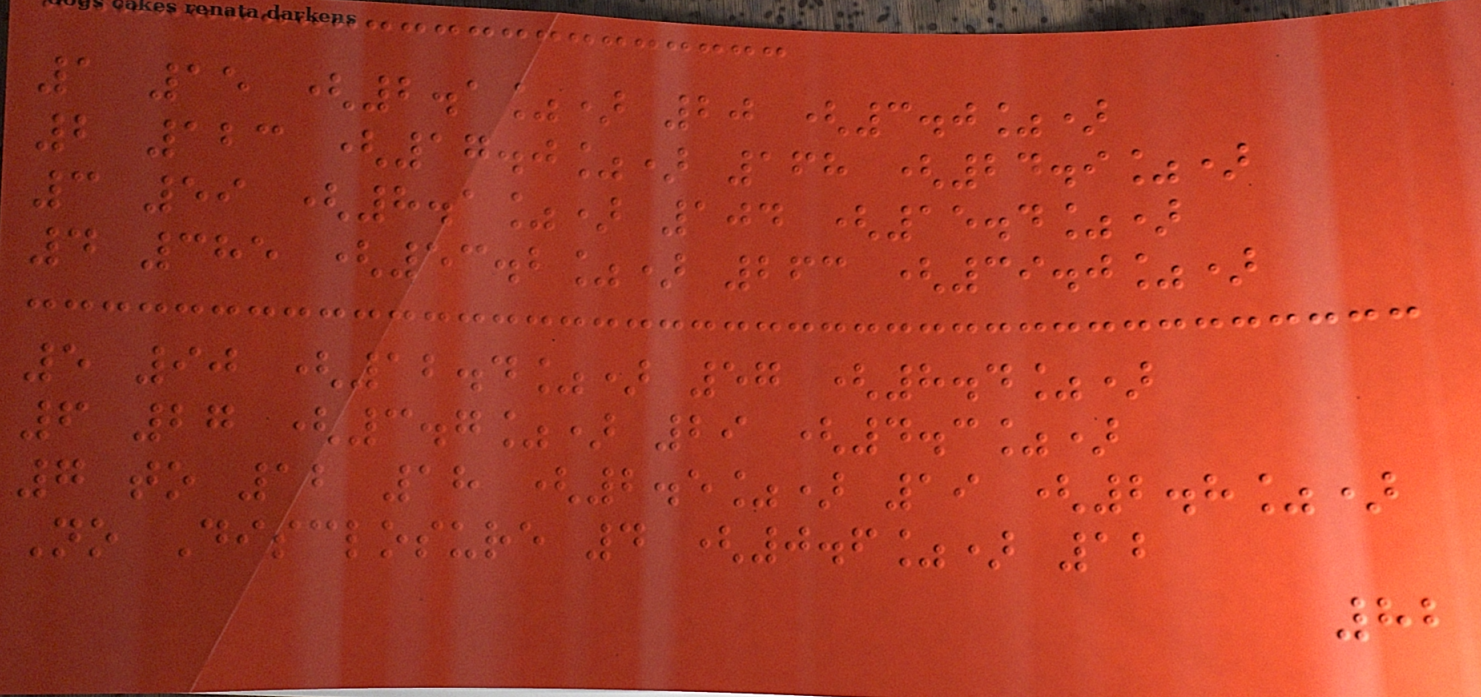1 15 (2.1%) 20 (3.0%)
2 123 (17.0%) 168 (24.9%)
3 59 (8.1%) 104 (15.4%)
4 385 (53.2%) 263 (39.0%)
5 90 (12.4%) 57 (8.4%)
6 27 (3.7%) 29 (4.3%)
7 to 12 18 (2.5%) 19 (2.8%)
No Disclosure 4 (0.6%) 12
82
